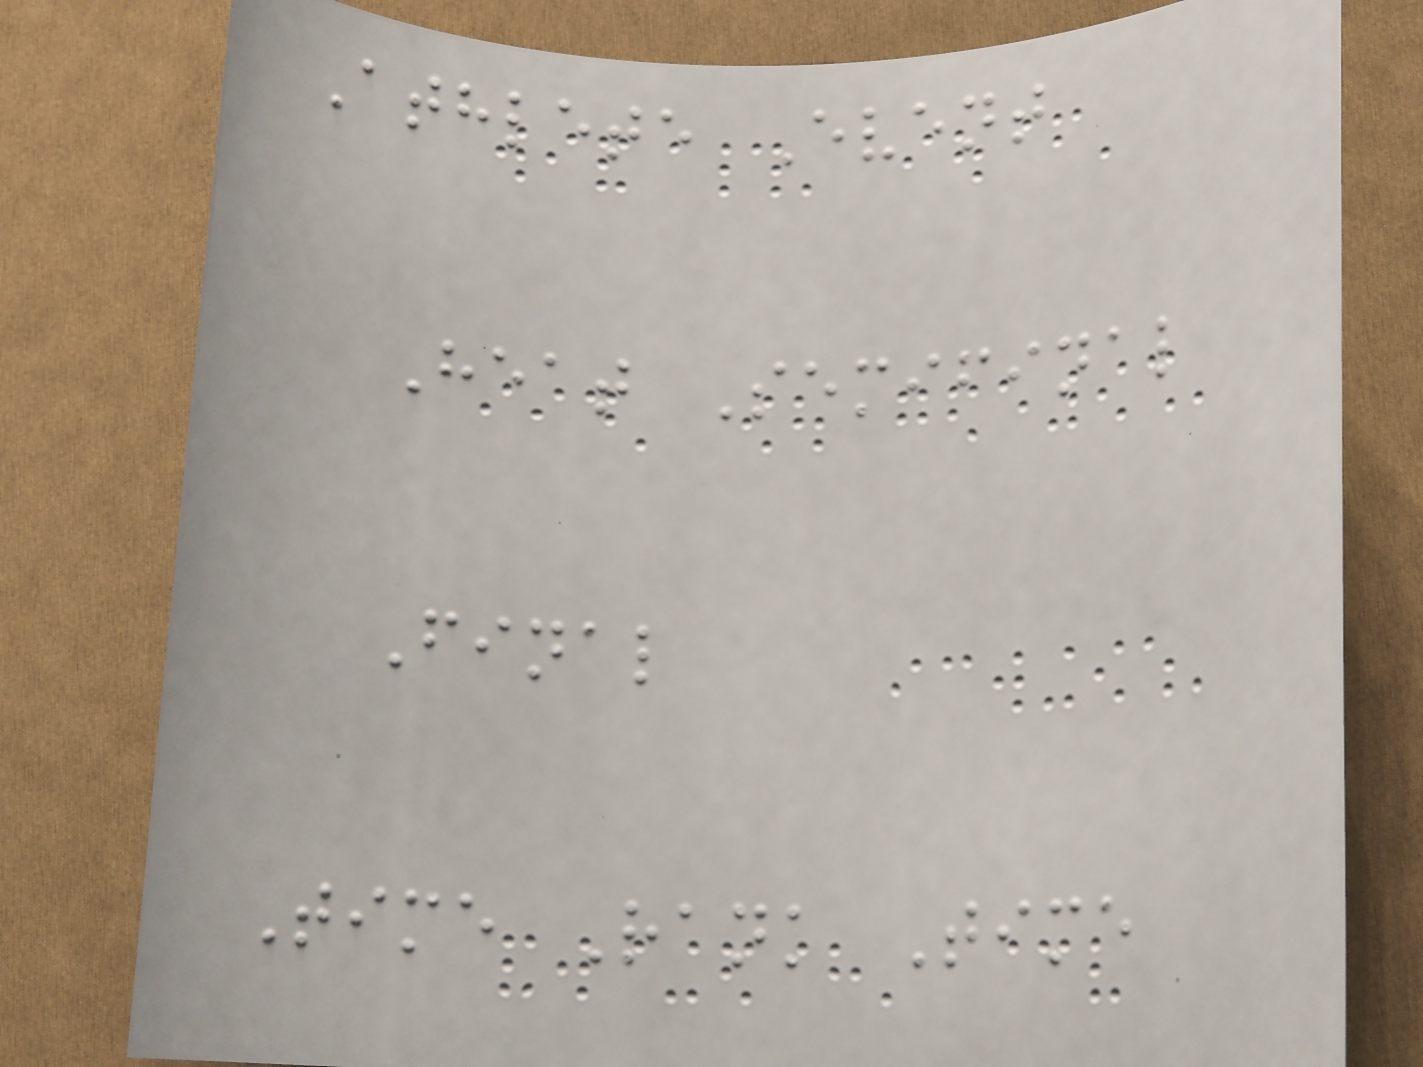Athlete Event
Heat Semifinal
Final
Time Rank Time
